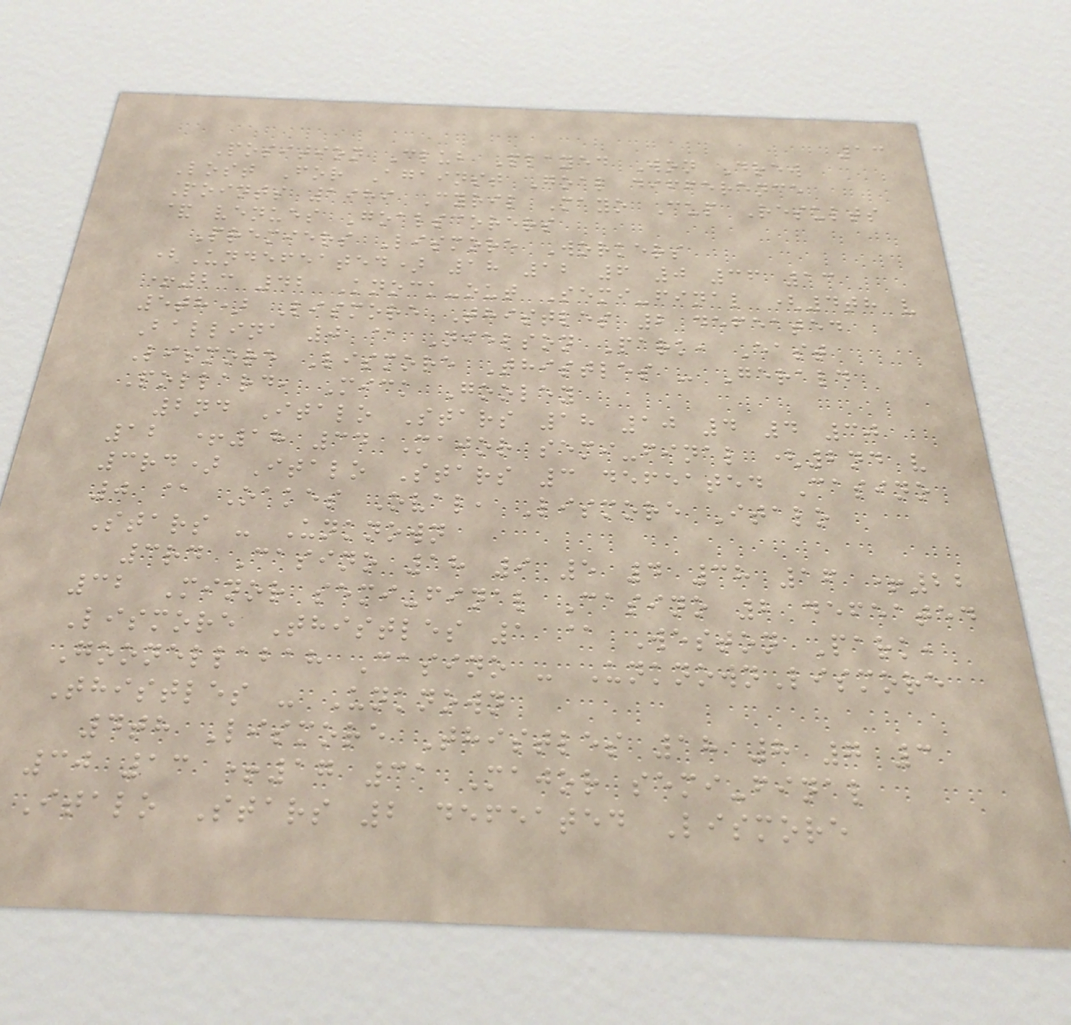13
Position Club Played Won Drew
Lost For Against Goal difference
Points 1989 Cyril Mayo Cup Results
& venues Goalscorers
Premiers Lismore Workers
(Undefeated) 18 12 6 0 36 13
+23 42 Knock-out Semi-final (4th v
5th) Lismore Thistles 2 defeated
Ballina 0 @ Nielson Park, East
Lismore Lismore Thistles - Gerald
Pollard, Mick Gooley
2nd Italo Stars 18 10 4 4 30
12 +18 34 Major semi-final (2nd v
3rd) Italo Stars 3 defeated Casino
0 @ Oakes Oval, Lismore Italo
Stars - Unknown
3rd Casino 18 9 5 4 38 16 +22
32 Minor semi-final Casino 2 defeated
Lismore Thistles 1 @ Weston Park,
Goonellabah Casino - UnknownLismore
Thistles - Unknown
4th Lismore Thistles 18 8 7 3
30 13 +17 31 Major semi-final
Italo Stars 2 defeated Lismore
